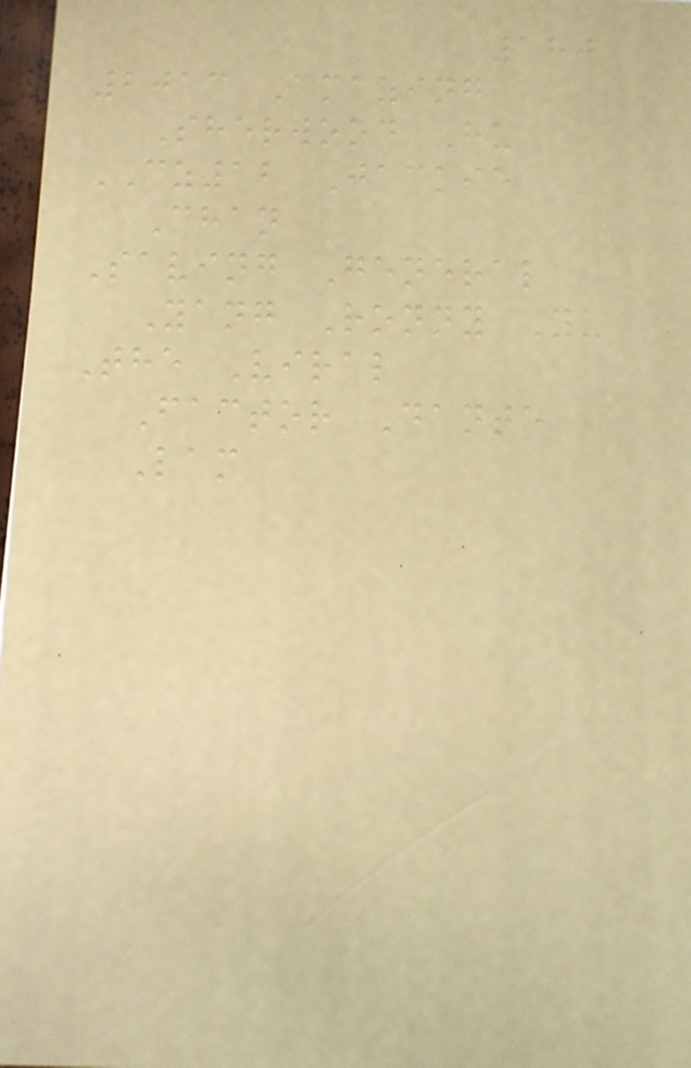180
2013 Amazing
Sherwood Hu
CZ12 Jackie
Chan
Saving General
Yang Ronny Yu
The Viral
Factor Dante
Lam
